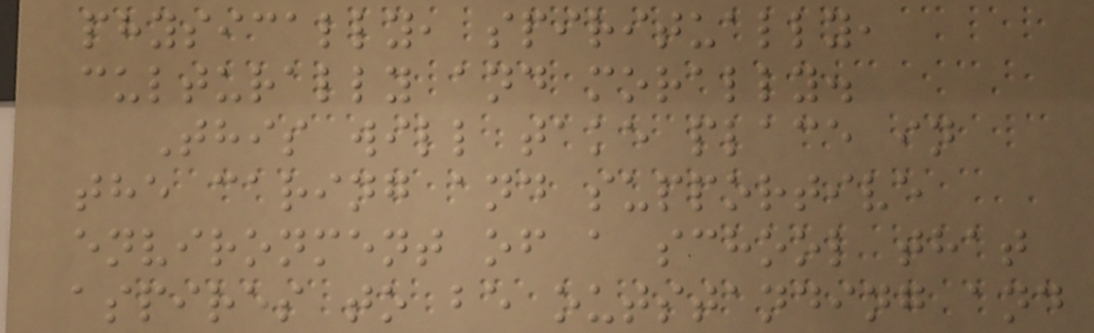physically, spiritually,
culturally and morally.
This will take place in
the caring and supportive
environment of a school that
aspires to be outstanding and
